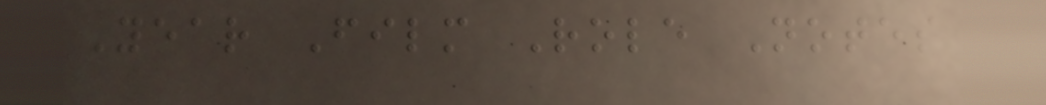Year Film Role Notes
